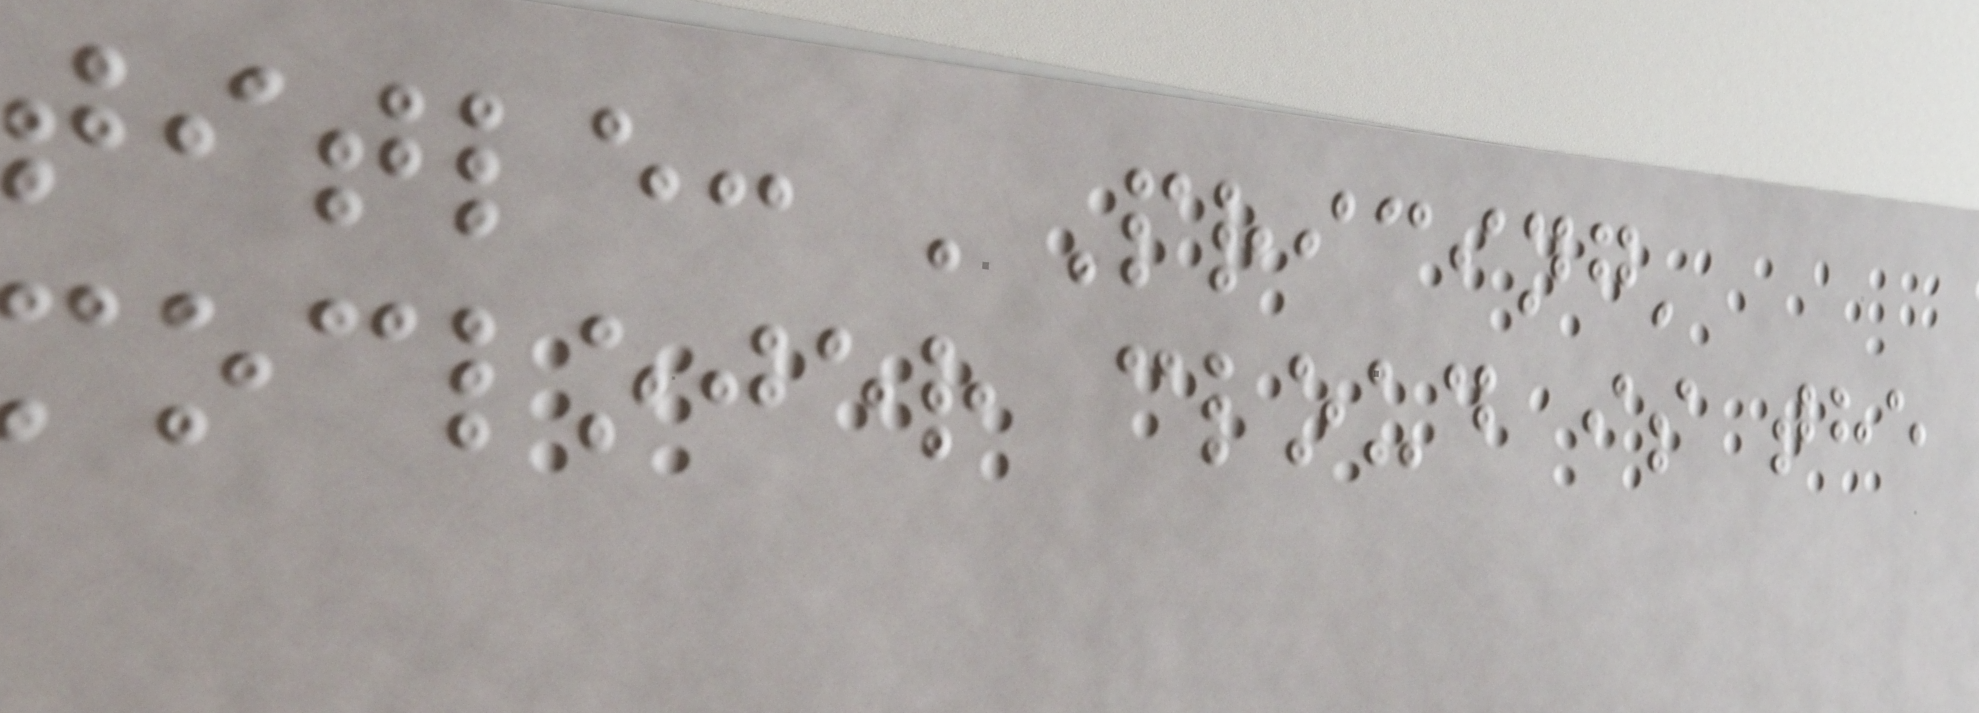title: 'Pricing'
moclojer cloud is the
